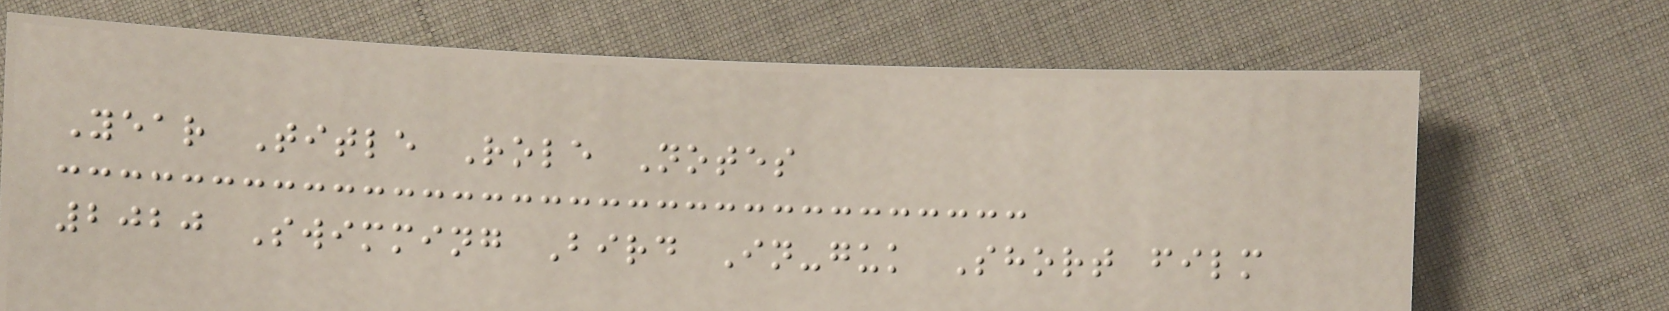Year Title Role Notes
2020 Swimming Bird In-guk Short film
